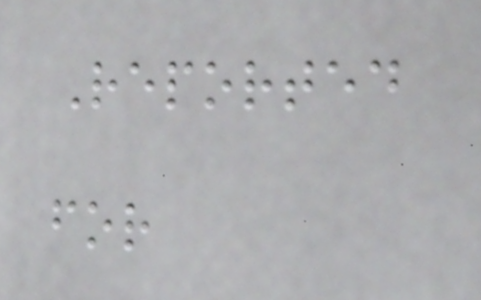Reported
for
